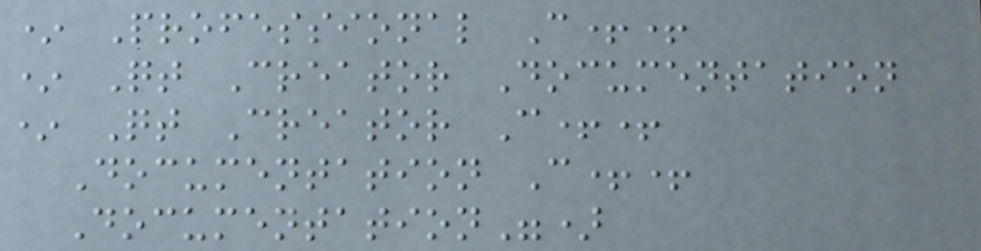* Professional C++
* Qt Creator Documentation
* Qt Creator C++
Documentation C++
Documentation")
